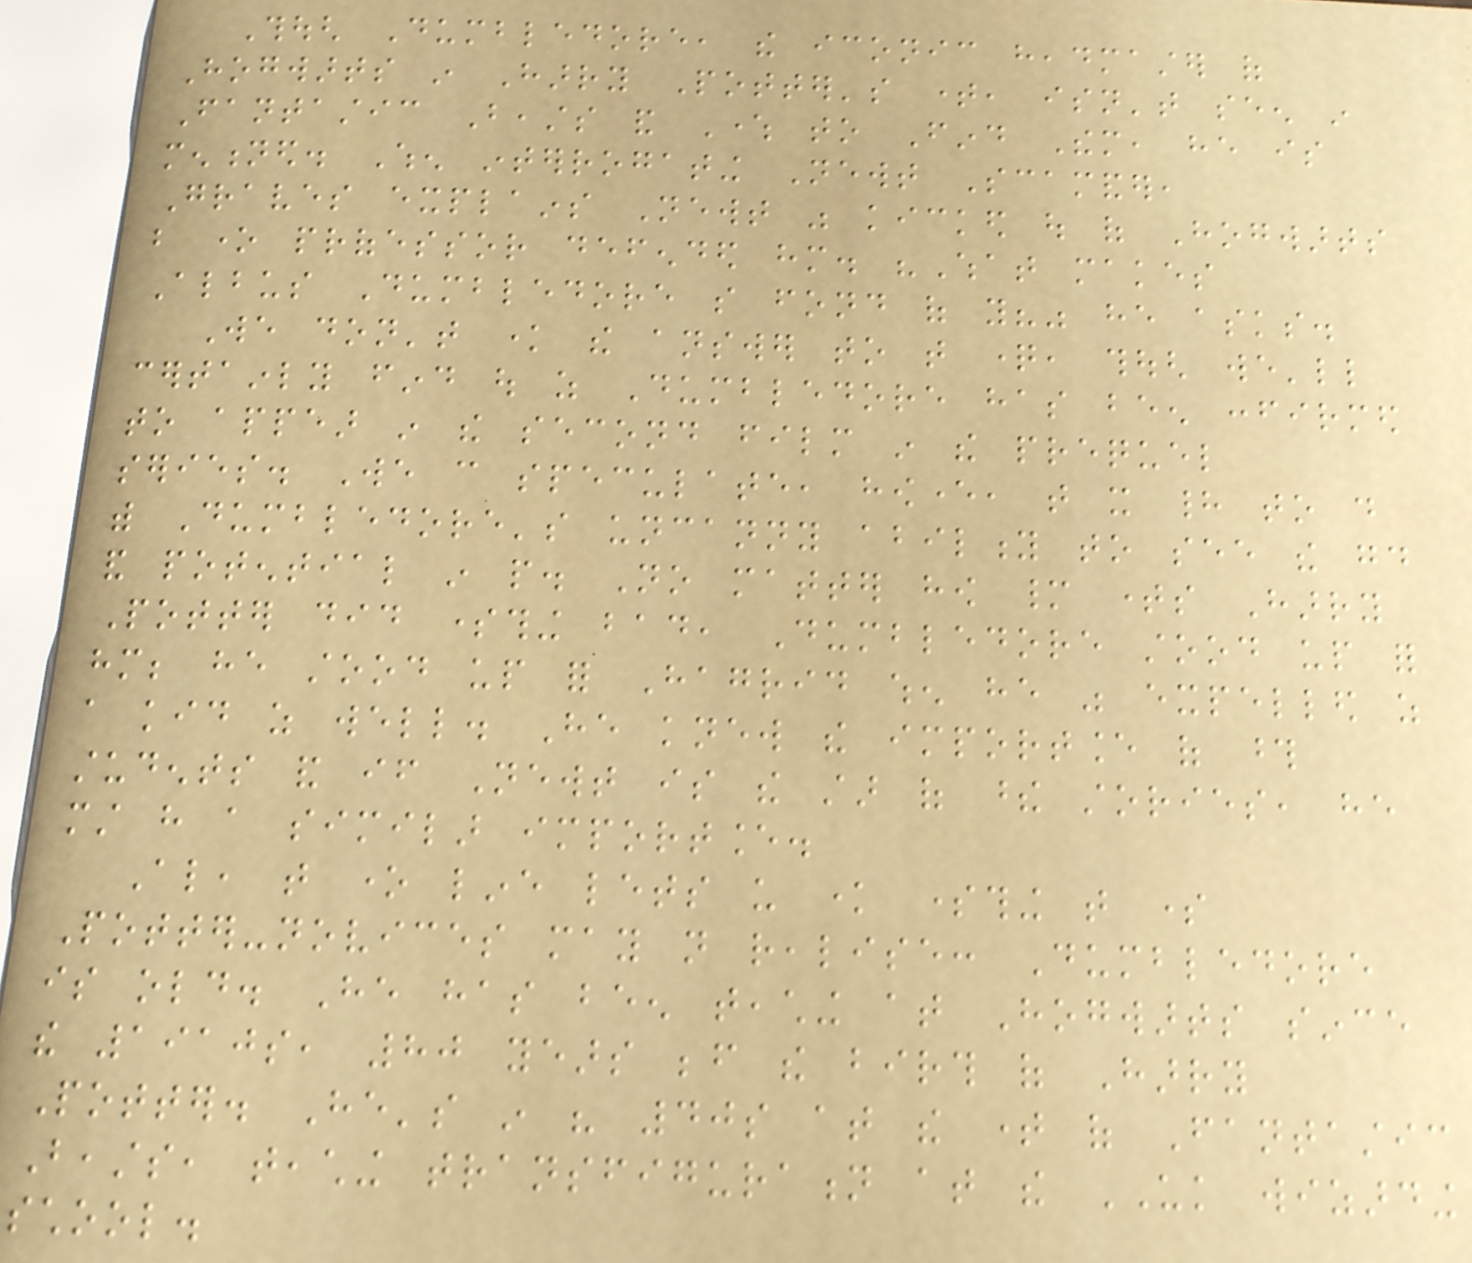Though Dumbledore, the iconic headmaster of
Hogwarts in Harry Potter's time, isn't seen in
Fantastic Beasts and Where to Find Them, he is
mentioned. When interrogating Newt Scamander,
Graves explains Newt was kicked out of Hogwarts
but one professor defended him. "What makes
Albus Dumbledore so fond of you?" he asks.
We don't know the answer to that question, though we'll
certainly find out as Dumbledore has been confirmed
to appear in the second film in the prequel
series. We can speculate, however, that it had to do
with Dumbledore's uncanny ability to see the good
and potential in people. No matter how many times Harry
Potter did something bad, Dumbledore stood up for
him; he stood up for Hagrid when he was expelled as
a kid as well. He knew the importance of those
students and if Newt is the star of these stories, he
must have a similar importance.
Also, that one line lets us know something that some
Potter-novices may not realise: Dumbledore
is old. He has been teaching at Hogwarts since
the 1910s, 80 years before the birth of Harry
Potter. He's in his 40s at the time of Fantastic
Beasts, teaching transfiguration at the UK wizarding
school.
